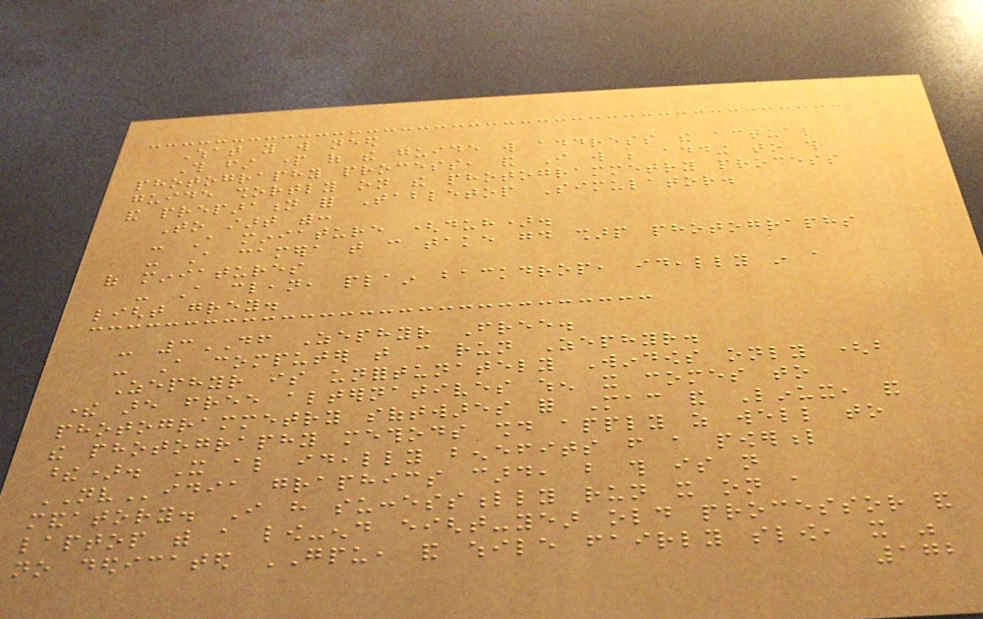What you will need
This first part of the guide will address the actual
photography process, and I will be adding to this
guide shortly on the photogrammetry process
and preparation for Tabletop Simulator.
To start with:
- A miniature (duh).
- A camera that can take good sharp photographs
of miniatures
- A clean, plain backdrop, ideally in a
light grey.
- 3DF Zephyr Free.
- A computer that can run Zephyr.
Zephyr is unfortunately Windows only (but
there are free alternatives when it comes to
photogrammetry softwares for Mac and Linux, and
the photography methods should apply as well to
these). It also ideally benefits from a powerful
NVidia graphics card, but this is not
mandatory. I have successfully run it on a
laptop with a low-end eight-year old processor and
no dedicated GPU, and while fairly slow, it was
172
